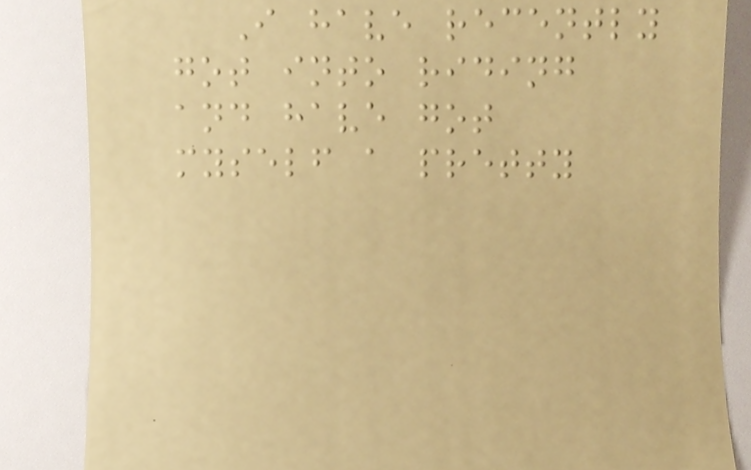I have recently
got into riding
and have got
myself a pretty
